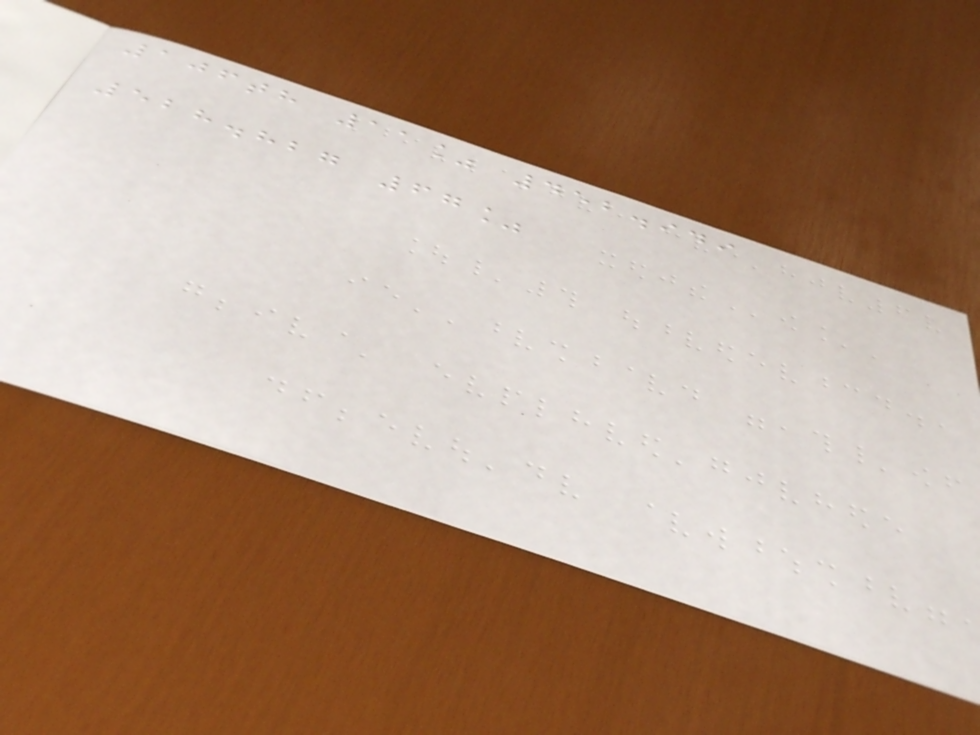106th 11% 452.949
528.827 67%
